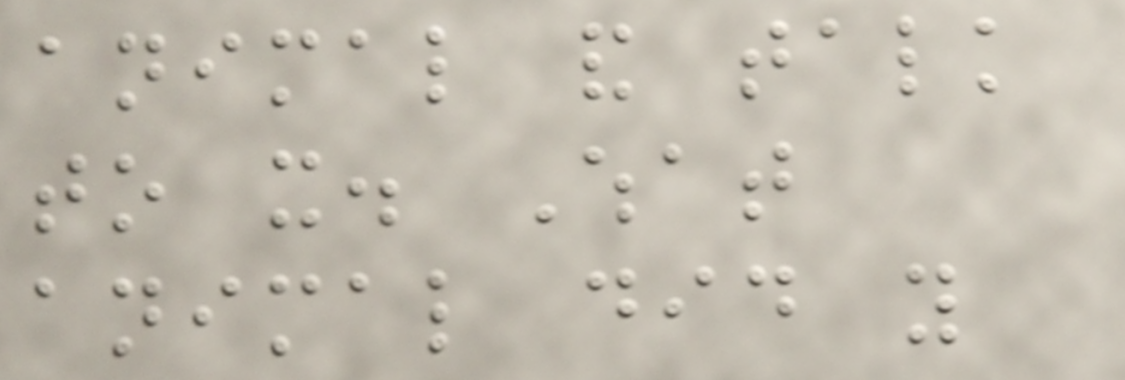animal and talk
to it. What
animal did you
